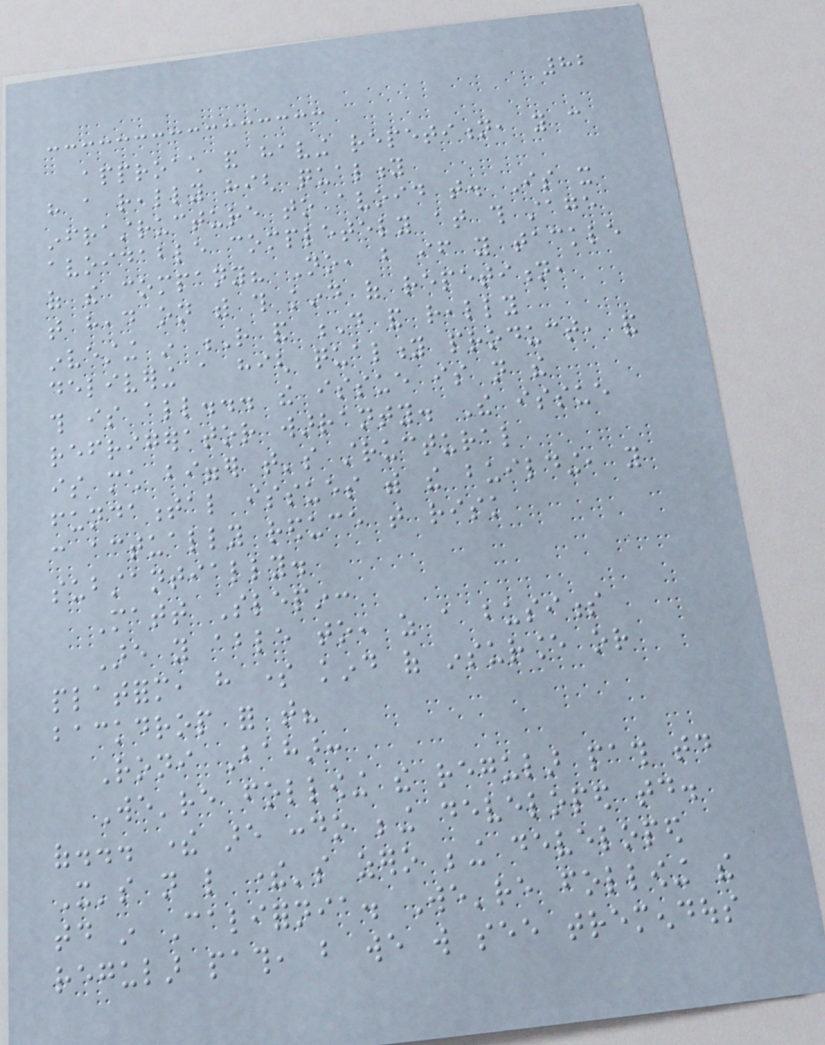82
approach and having repetition, you can
have a really high quality
infrastructure to avoid that. Is it
avoidable completely at this stage
of the company? No, but if you tackle
that head on with this kind of repetition,
investing in R and D and really
delivering a high quality product, and
this is all... the issue is not the
refrigerator warranty. The issue
is much bigger that's structural
fundamental issues with the building, you
can actually reduce that risk
substantially.
Matt Slepin:
Are you able to, as a business
platform, have some kind of insurance or
backdrop for that?
Roni Bahar:
We're following the regular path today
of... there are condo being developed today.
It's not like there's zero being developed
today in California. We're following the
regular path, but we will see tremendous
